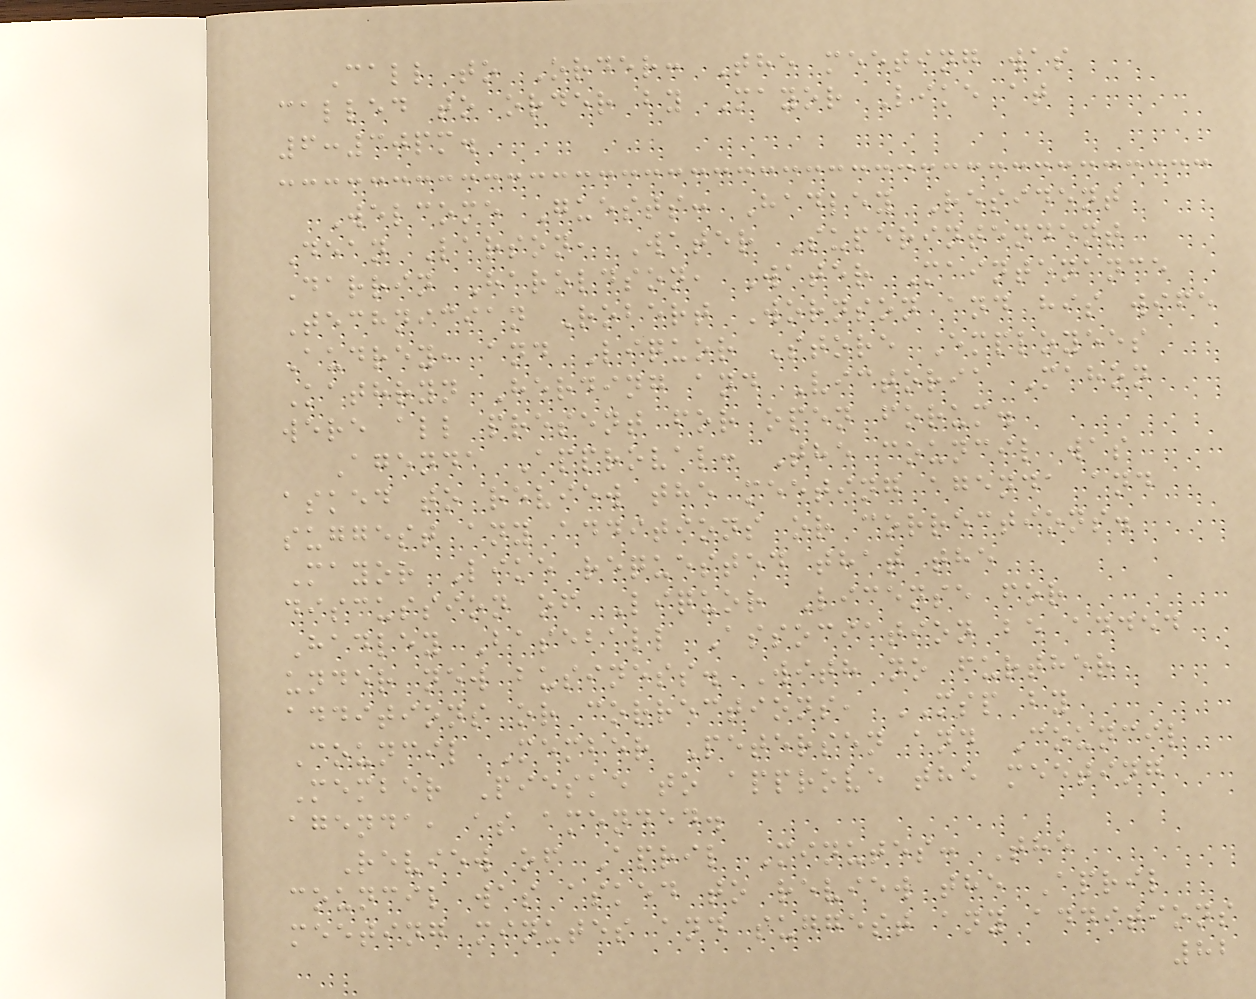Call to Order: The meeting was
called to order by Mayor Like at
6:30pm.
Welcome Guests: Hadley Resident
Dean Larson, Water Superintendent
Darrin Haroldson, Water Maintenance
Technician Robert Wornson and his wife
Audrey, and Liquor Store Employees
Kathryn Herding and Victoria Mahon
were all present for open forum.
Agenda Approval: The council was
asked to review the meeting agenda and
suggest any additions or corrections.
Mayor Like requested that the
discussion of Liquor License for
Hadley Baseball Association be added
under new business. With no further
additions or corrections, MSP by
Council Member Petersen and Council
Member Pieske to approve the meeting
agenda, as amended.
Review of April Minutes: The
council was asked to review the April
meeting minutes and suggest any additions
82
